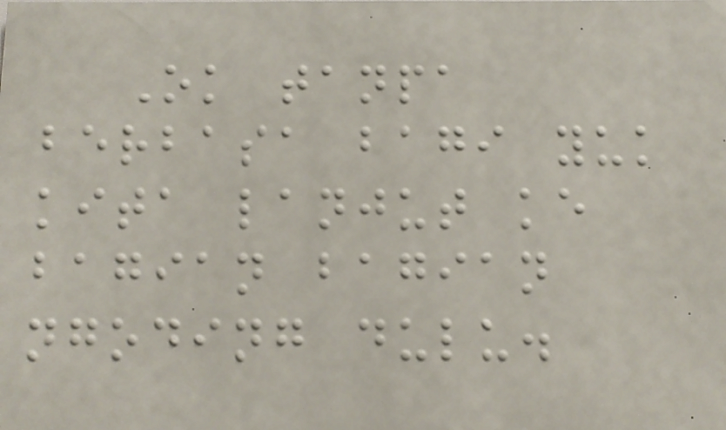Ok tanpa
berbasa bagi yuk
kita lanjut ke
bagian bagian
ngoding dulu.
